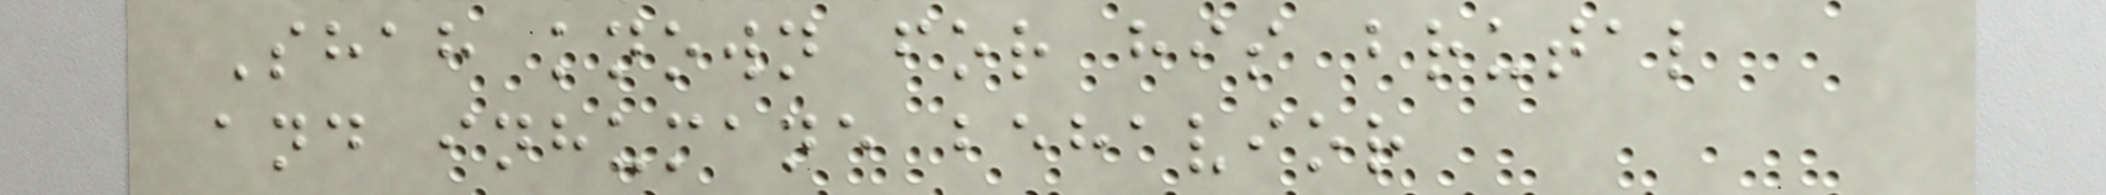Shah known for his brutal
and inhumane behavior
